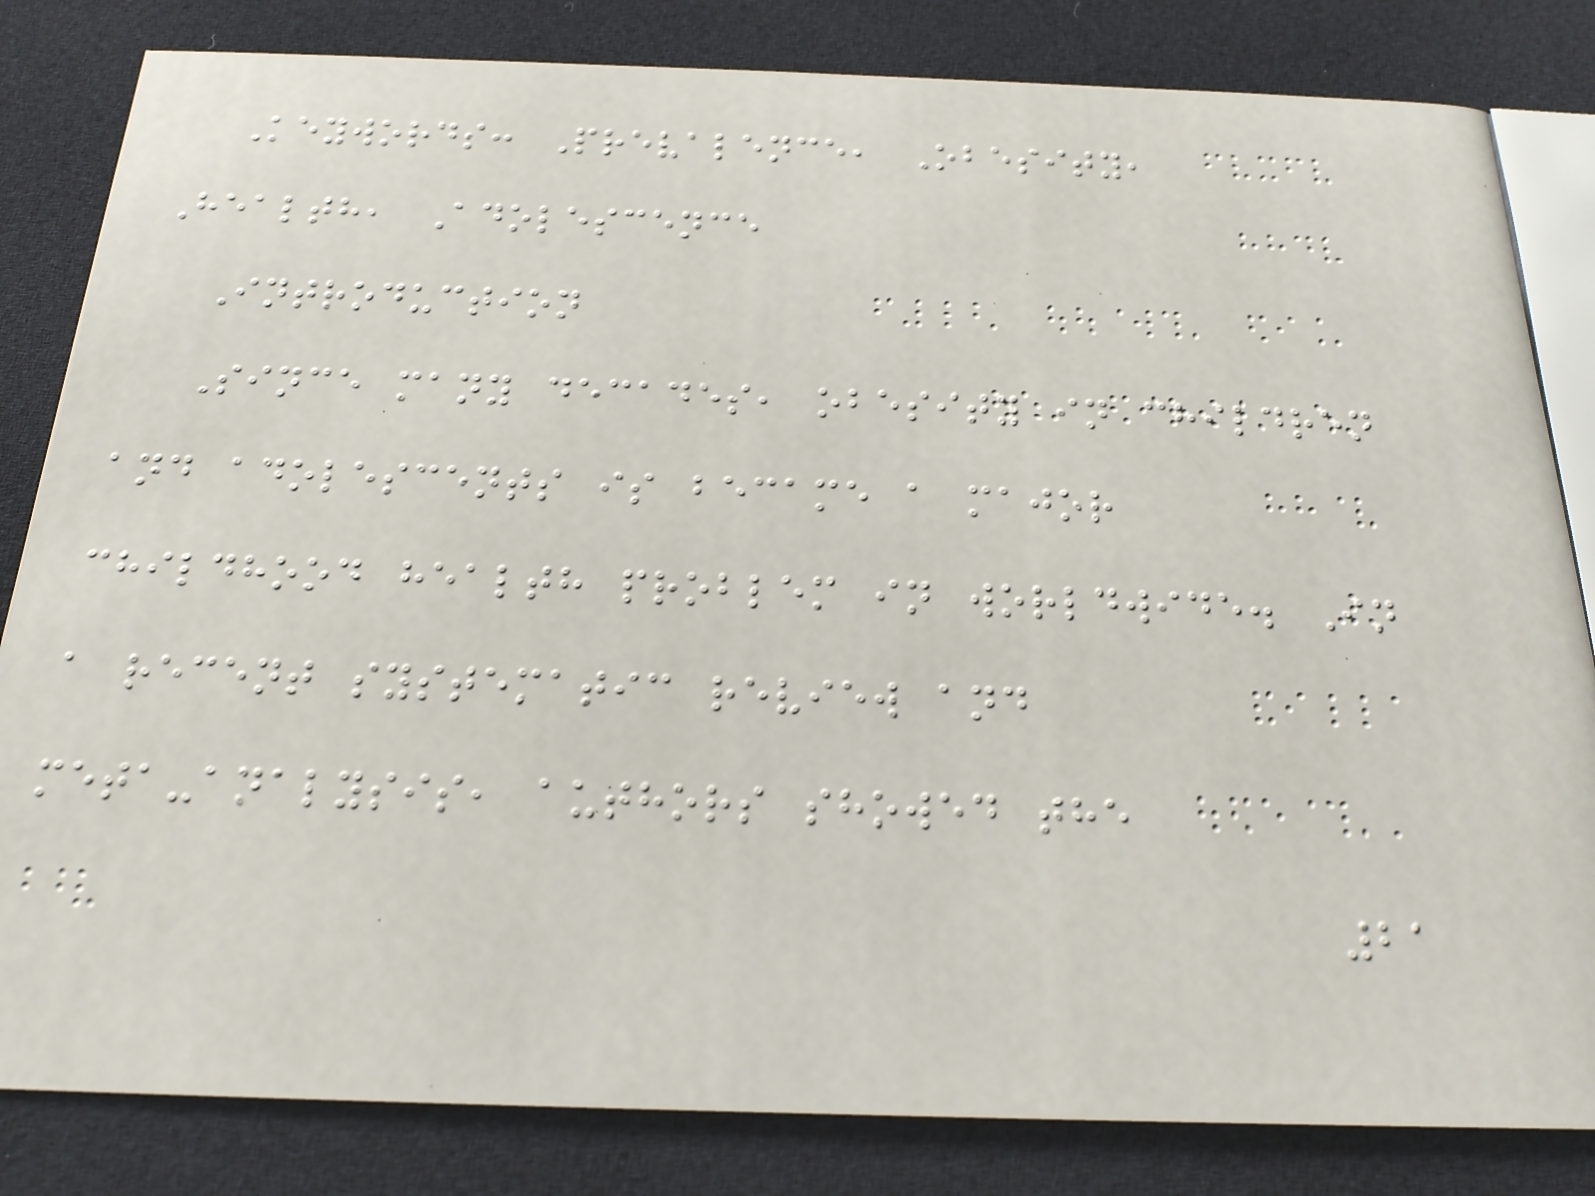Keywords: Prevalence, Obesity,
Health, Adolescence
Introduction
Since many decades, obesity in children
and adolescents is became a major
childhood health problem in worldwide. In
a recent systematic review and
meta-analysis, authors showed the
21
